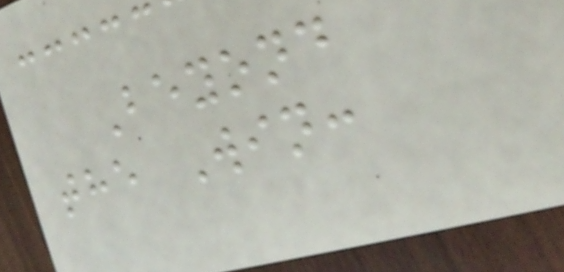Beyond
the Win:
